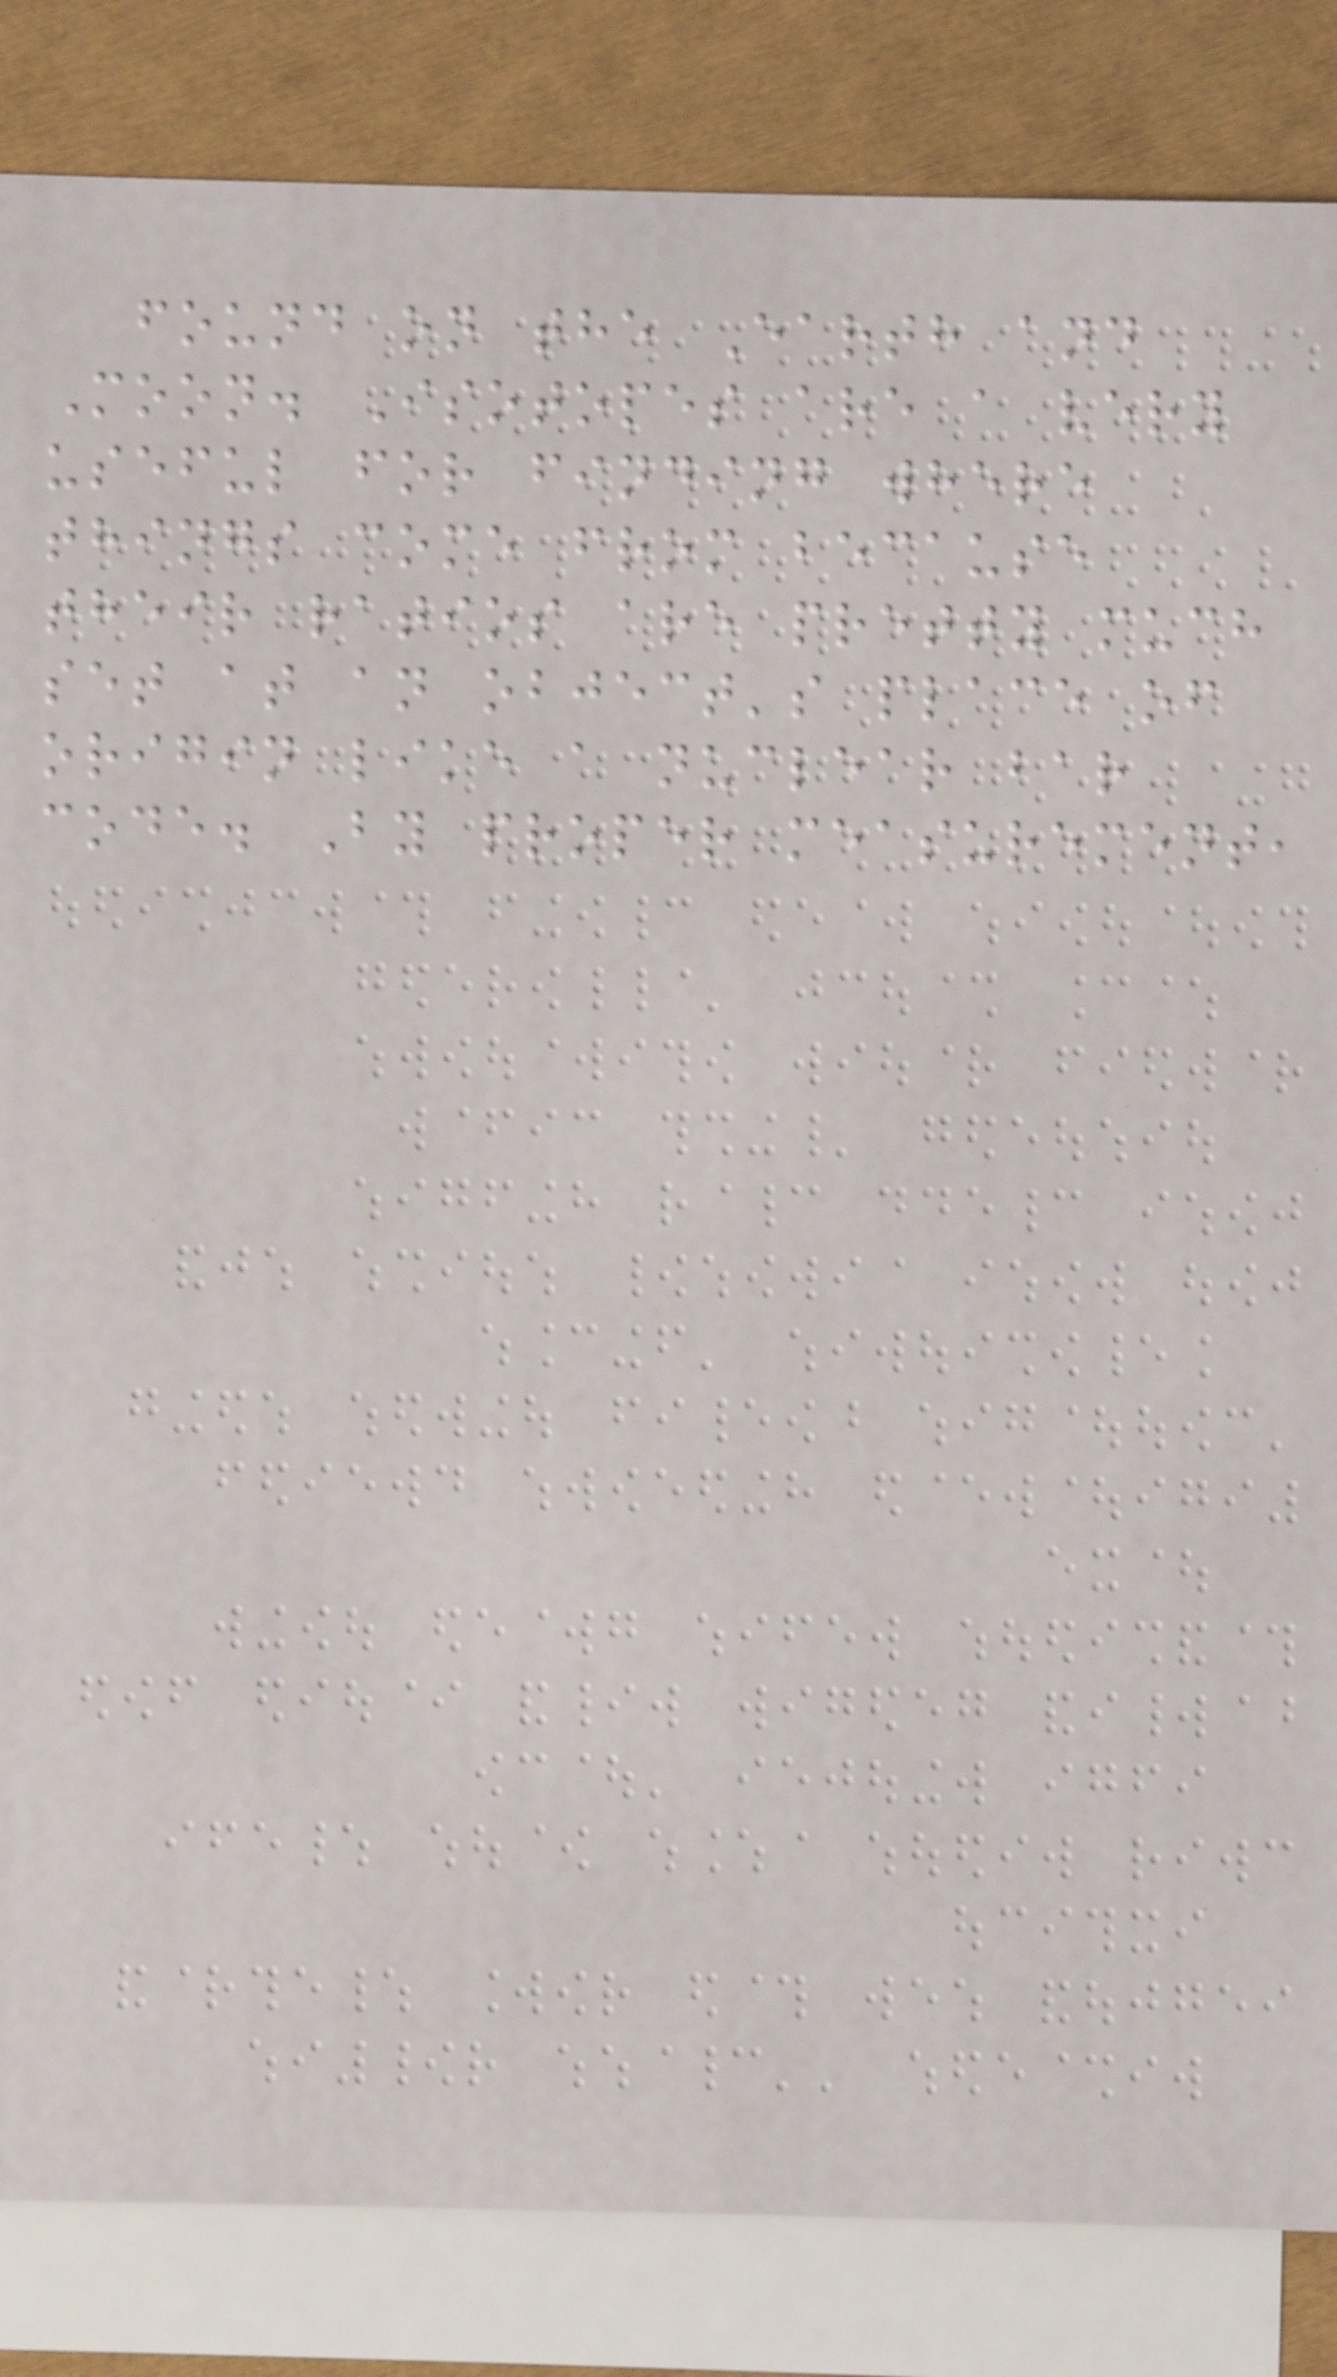found on the Earth and
Moon. Isotopes are a very
useful for finding where
things come from because
their ratios are pretty much
set at an object's place of
origin like a nuclear bar
code. By proper measurement,
